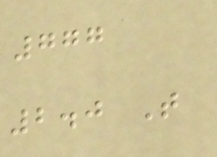777
2.0 T
